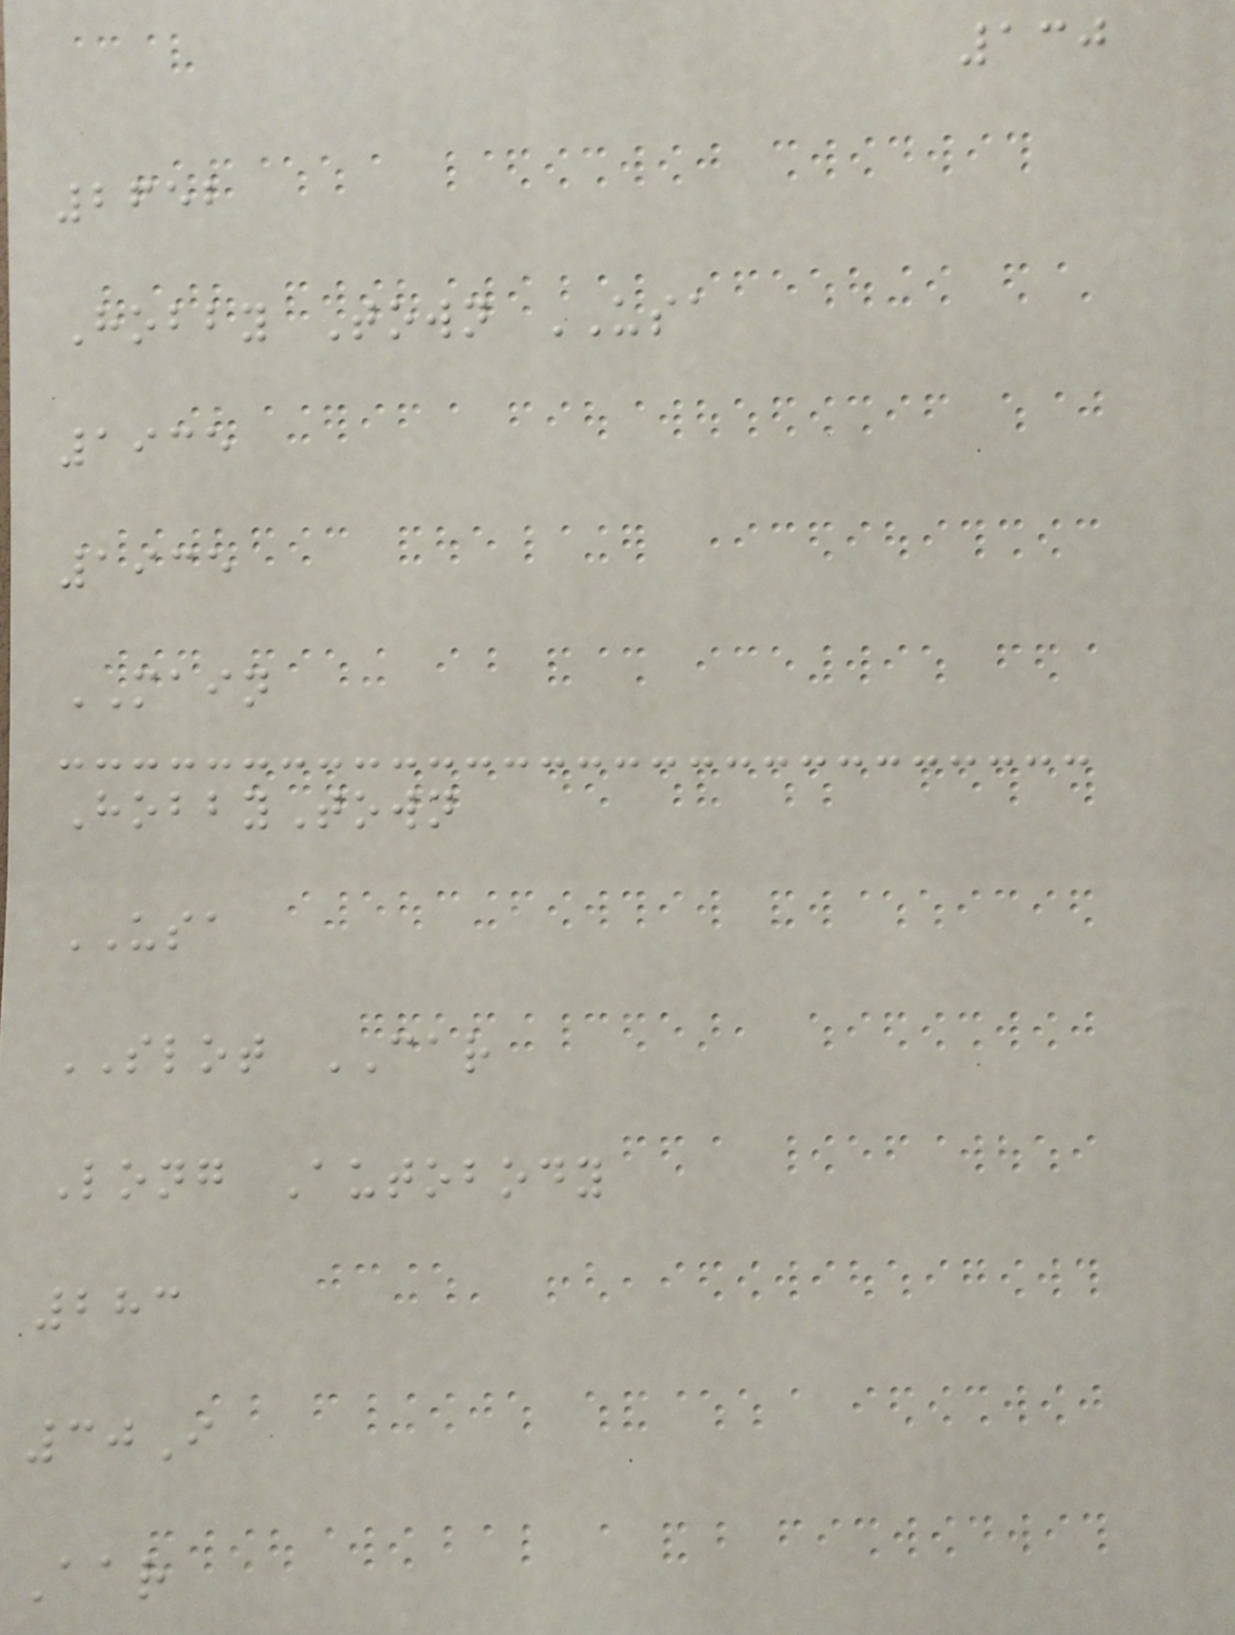130
2652
Hobby Town USA
1935
1935
MAIN
HobbyTown
USA
SLOT CAR
Long Autobody
283
30I
Aar
